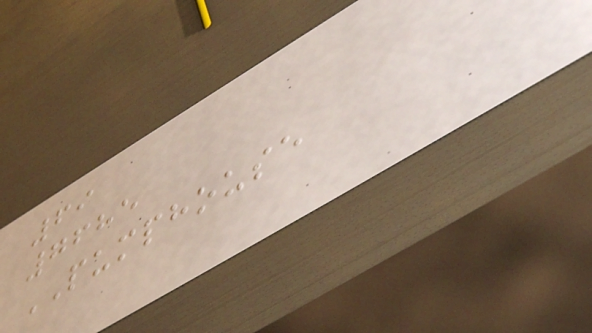69
7685
PUMPHOUSE
